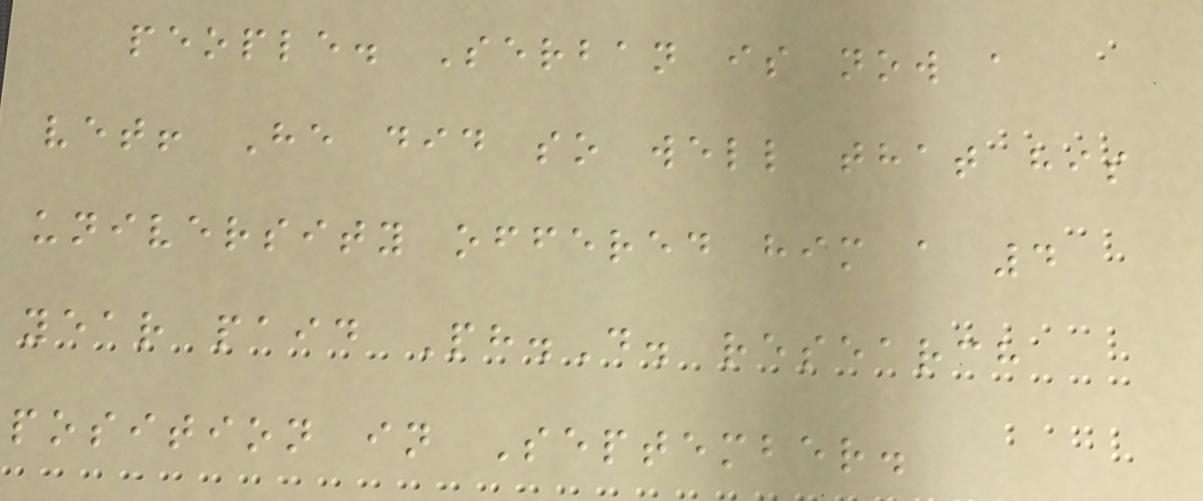people. Serban is now a
vet! He did so well that his
university offered him a 4
year paid Ph.D. research
position in September.
